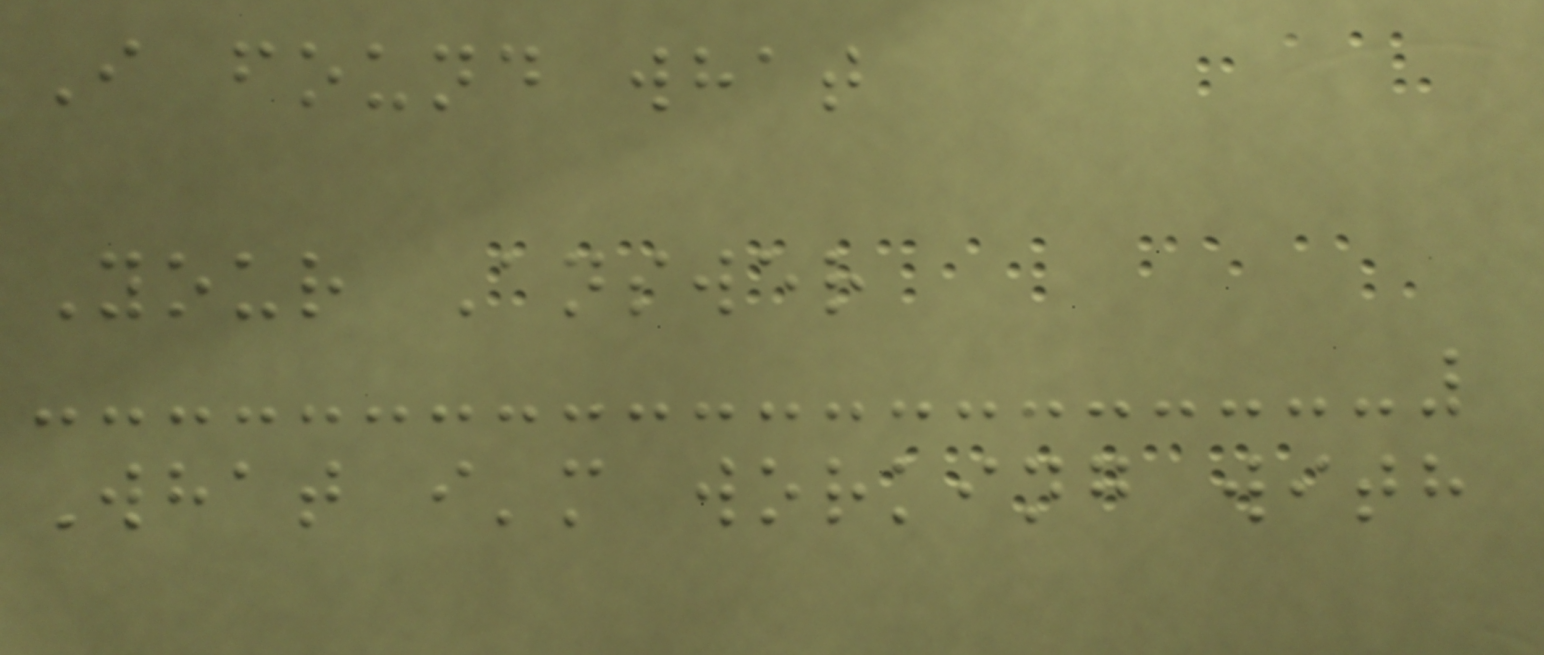I found what
Your Answer
What i'm working with
